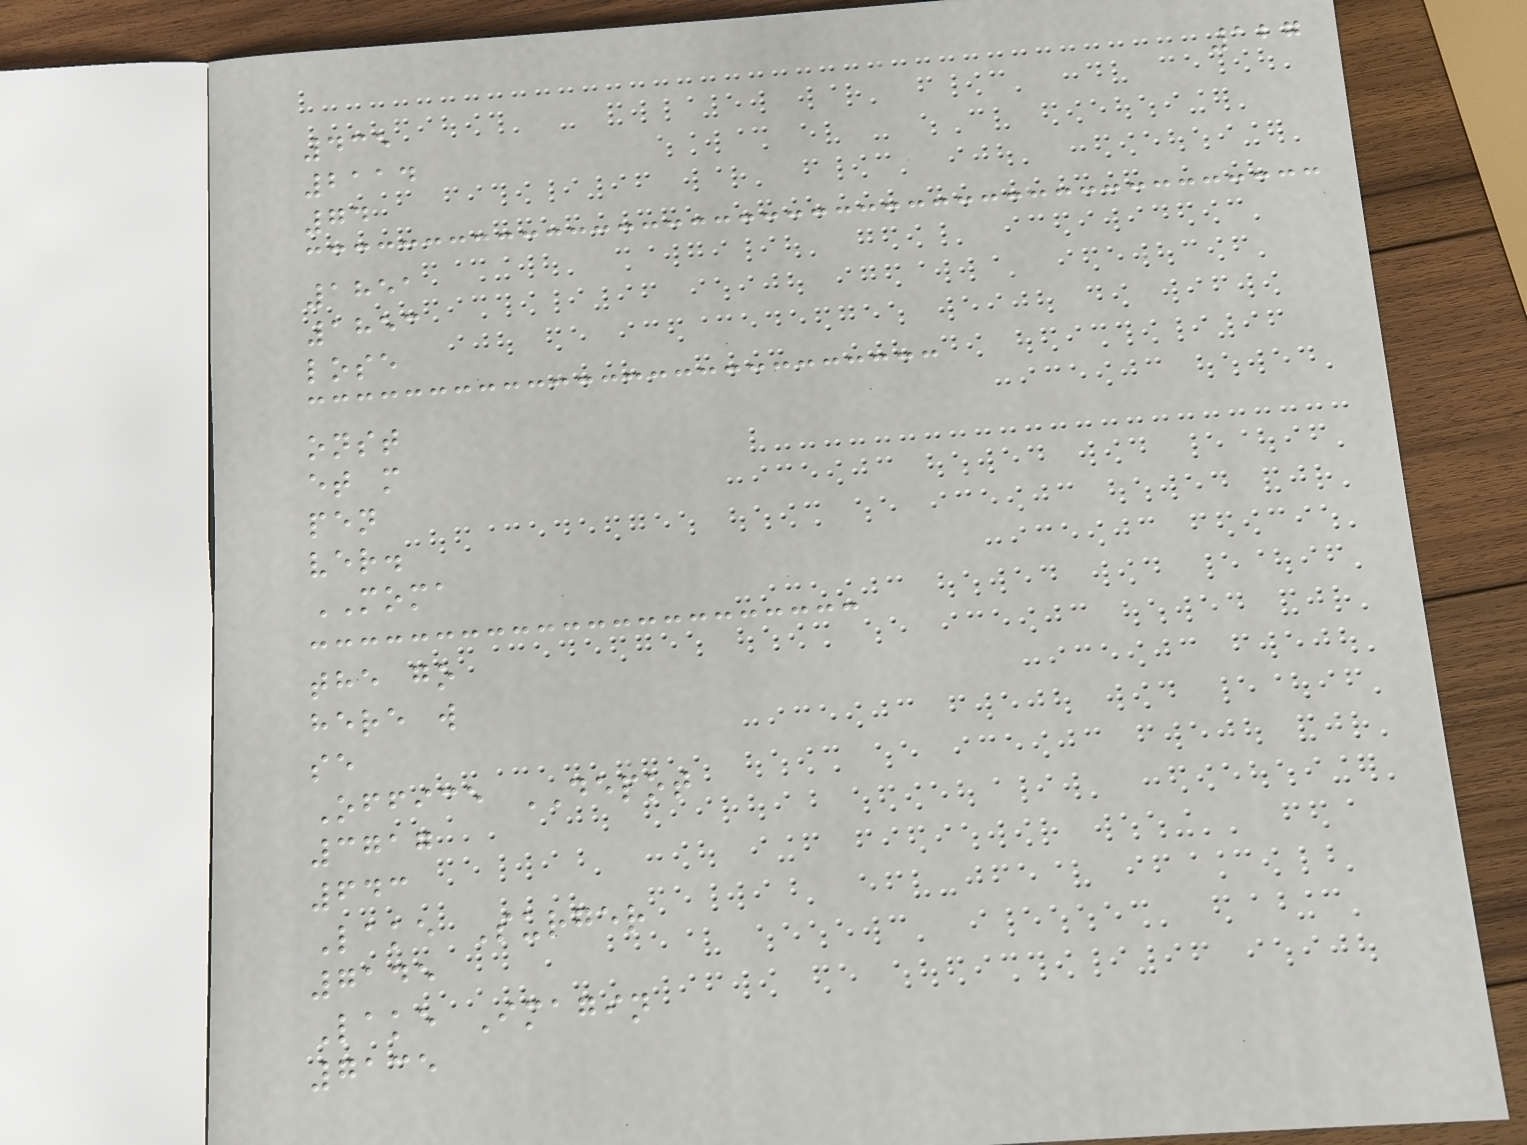127
435
2114
74
1851
1853
lose
onst
et m
pen
ver.
MOMA
the go
here w
se
Office DEPOT
3717
643
Lake Surger
7145
Lake Imagin
7135
